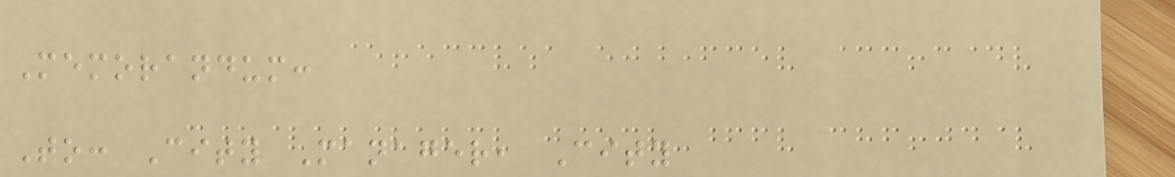Memorandum:
To: City Manager, City
